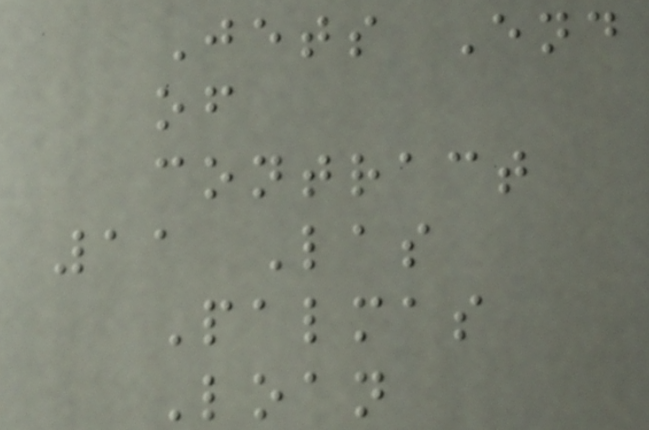Jets End
of
contract
11 Las
Palmas
Loan
